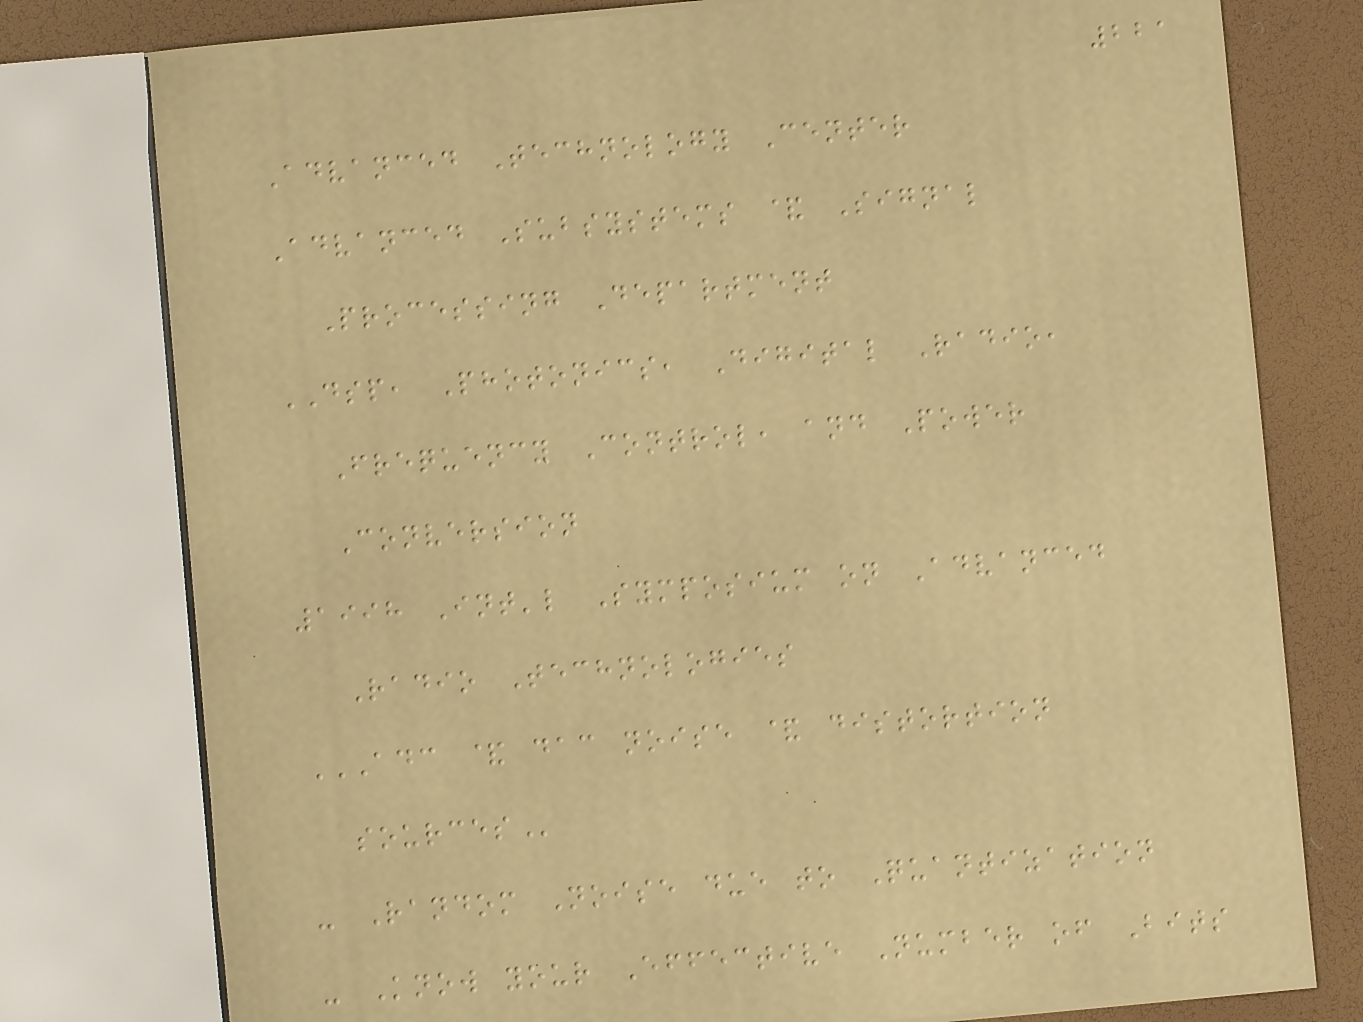221
Advanced Technology Center
Advanced Subsystems & Signal
Processing Department
DSP, Photonics, Digital Radio,
Frequency Control, and Power
Conversion
1998 Int'l Symposium on Advanced
Radio Technologies
ADC & DAC NOISE & DISTORTION
SOURCES
- Random Noise due to Quantization
- Know your Effective Number of Bits
